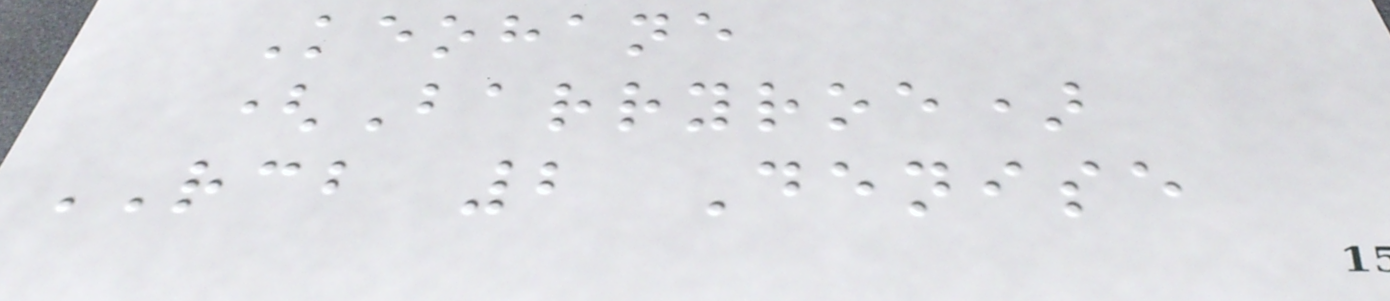Keohane
(Barryroe)
RCB 2 Denise
